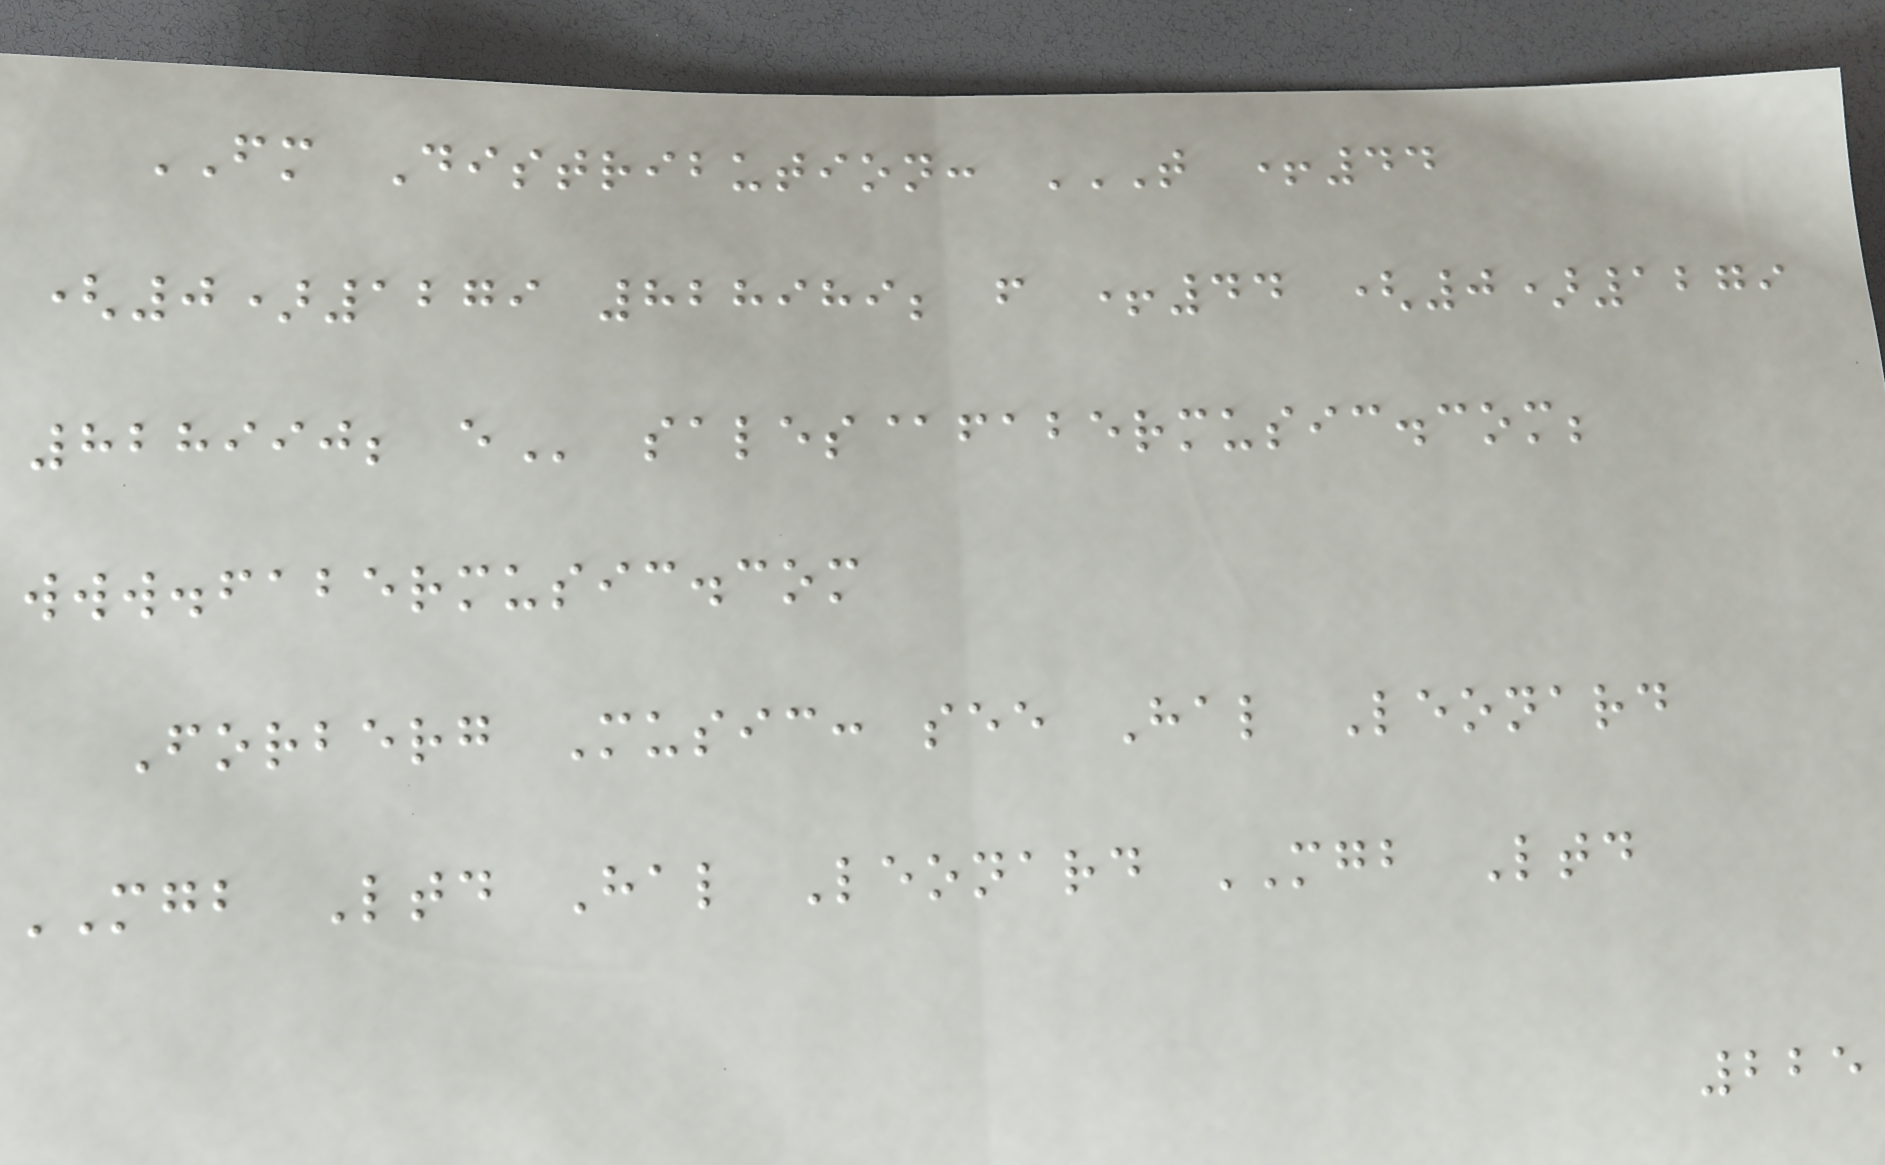FM Distribution: T +44
(0)1279 828989; F +44 (0)1279
828990; E sales@fabermusic.com;
www.fabermusic.com
Forberg Music: see Hal Leonard
MGB Ltd Hal Leonard MGB Ltd
225
